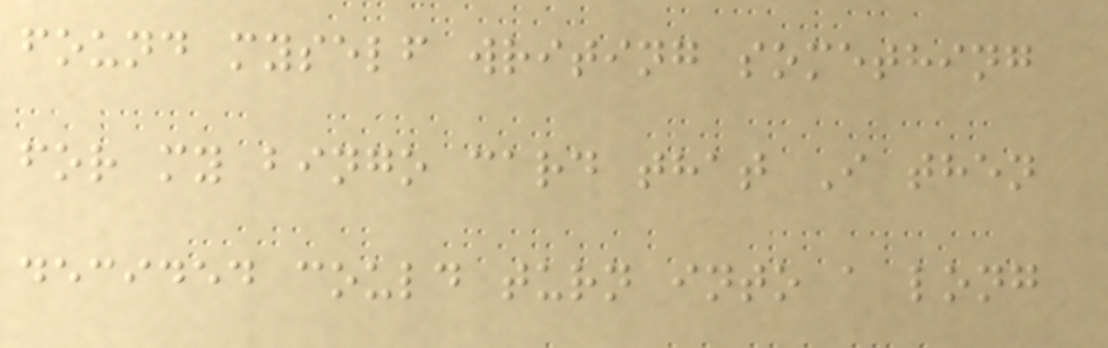found myself writing something
for my bingo card that I then
decided could turn into a long
